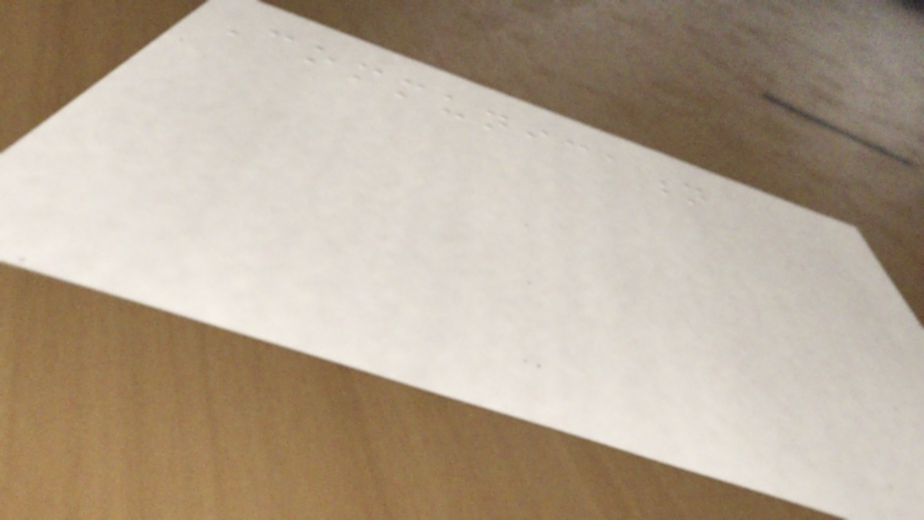Communication
